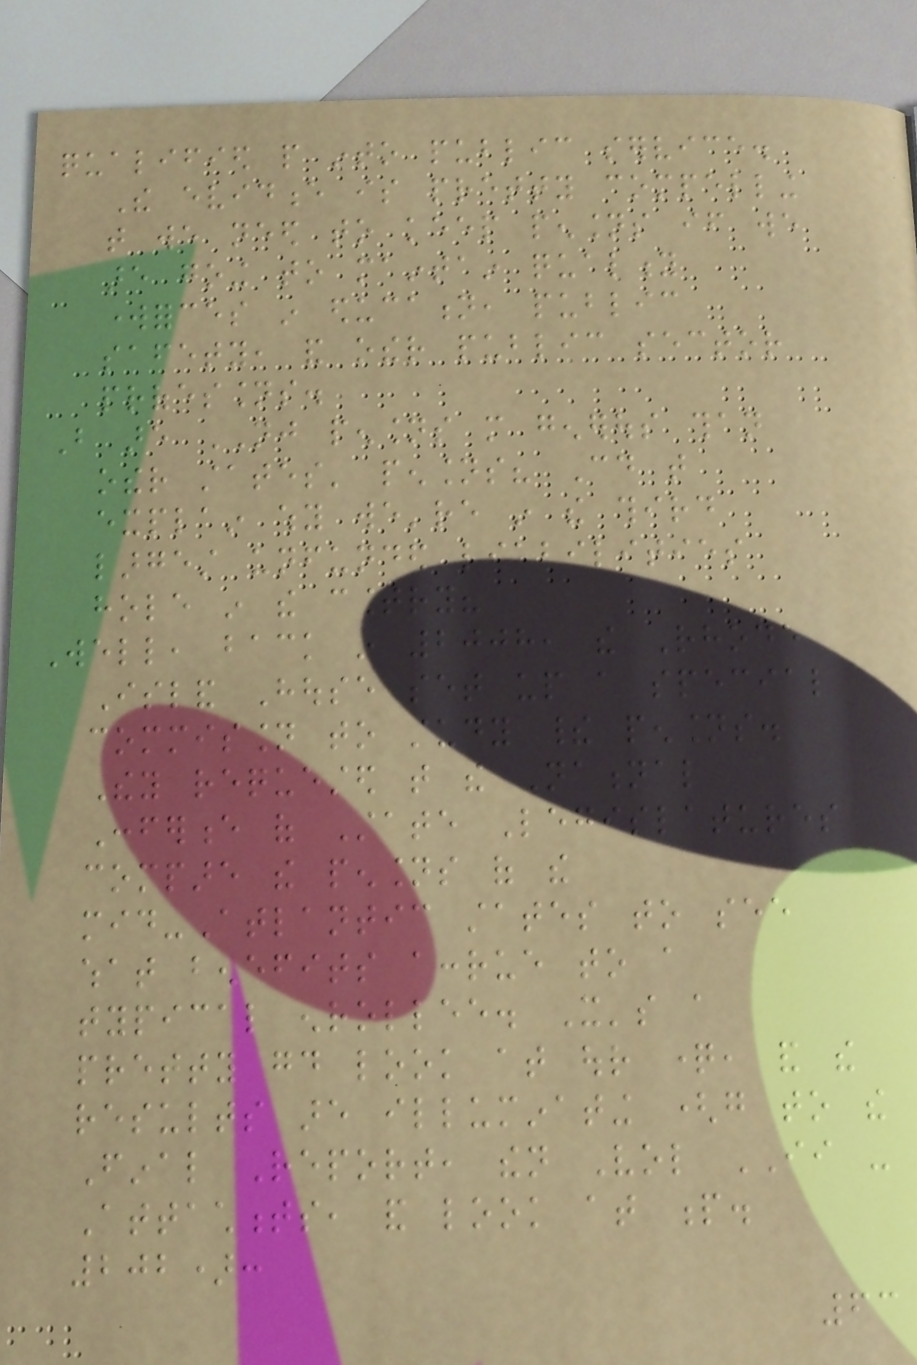qualified people into public service.
The evidence is pretty compelling
that we need to keep pensions if we
are going to maintain quality
workforces in education, public
safety, and other public sector
professions.
But are NJ pensions more generous than
other states' pensions? Could that
explain why we're in the third
largest unfunded liabilities
hole in the country?
Well, back in 2008, the Rhode
Island House set up a special
commission to study their pensions.
They requested that the National
Conference of State Legislatures
compare the pensions of the
mid-Atlantic states to see
what benefits accrue to a
typical enrollee. It's a
pretty good look at our question, and the
results are illuminating (go to the
Final Report, then Vol II -
Attachments, and look at p.
202):
63
